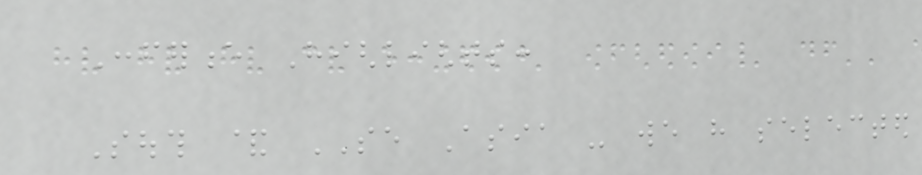Conference Highlights:
South & SE Asia - we have selected
